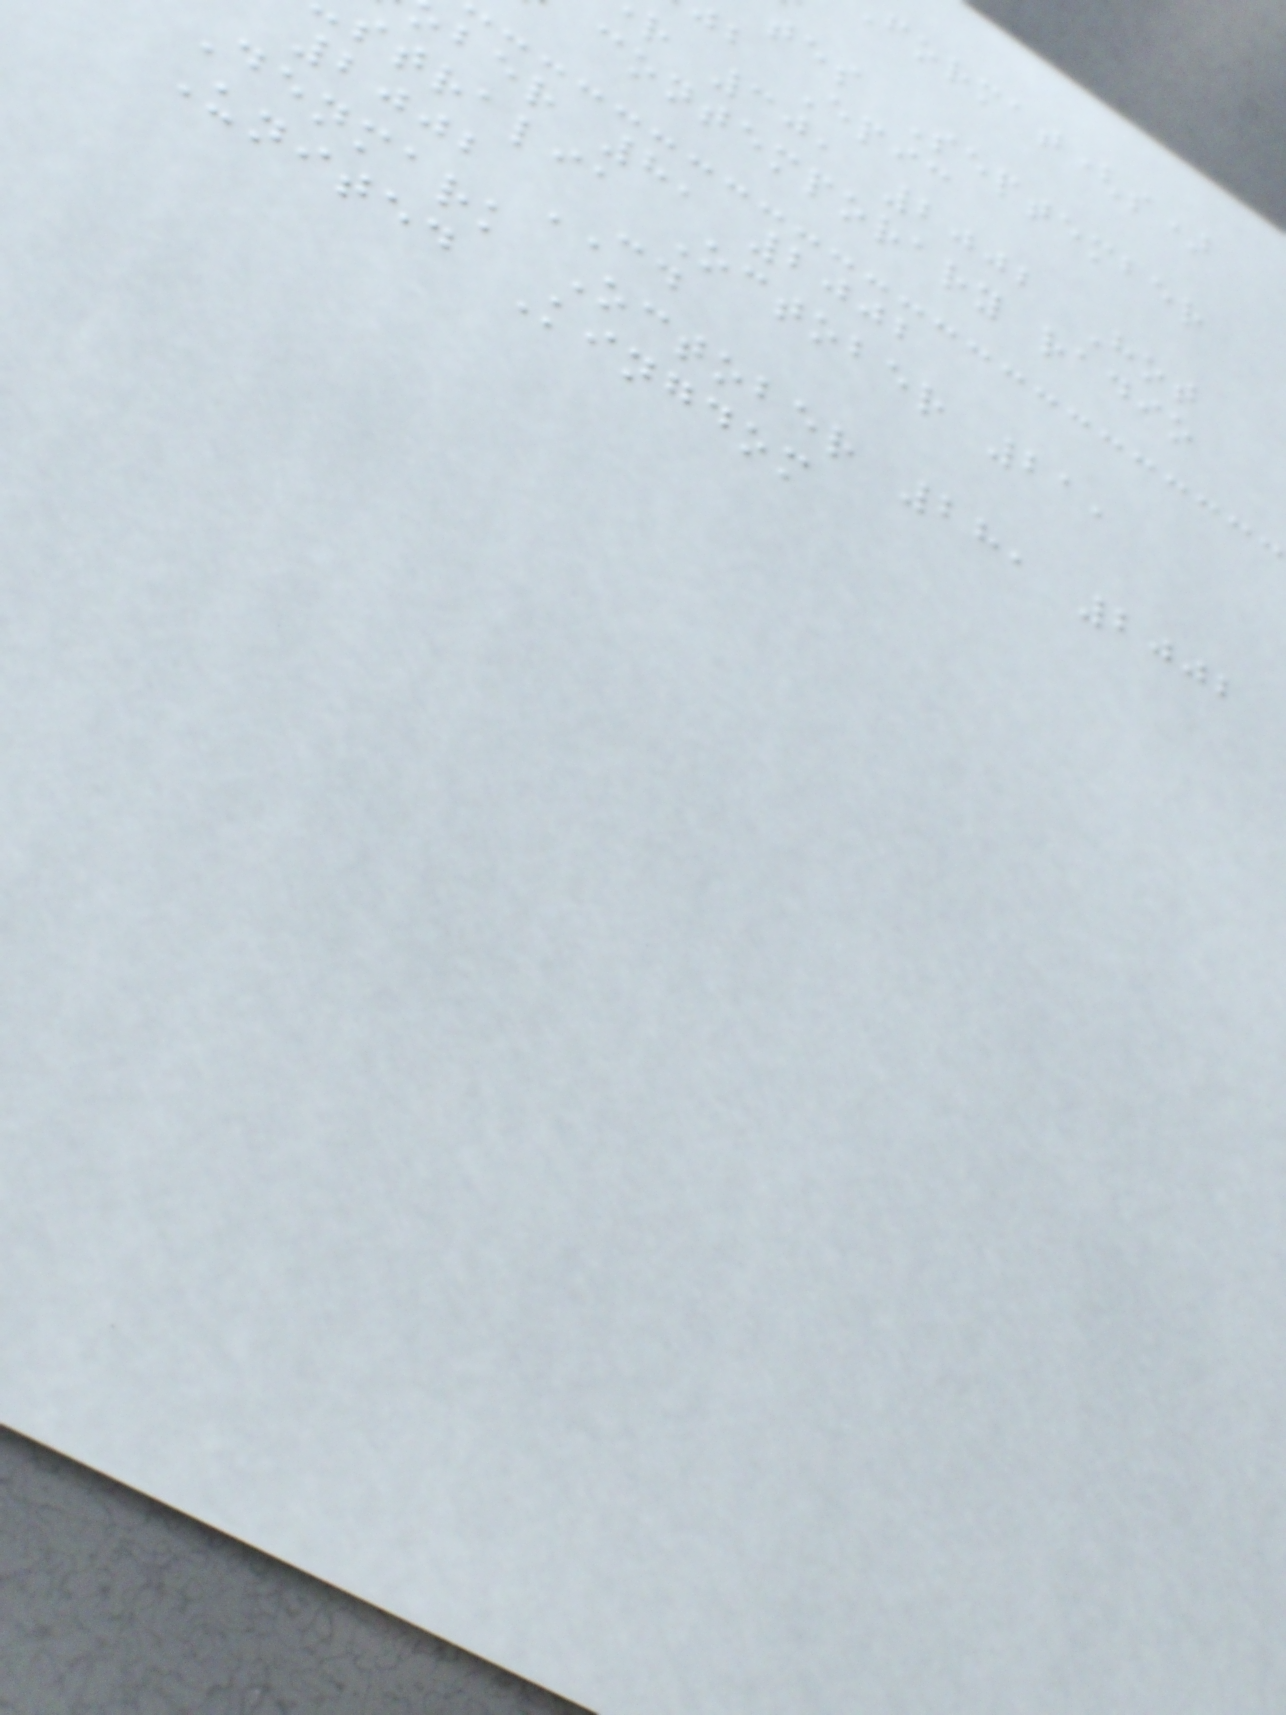format(s)
tes September
b Epic
r 30, 2002 Hot
contemporary radio
ber 8, 2002
stralia October 21,
2002 CD
Denmark October 28, 2002
United Kingdom
